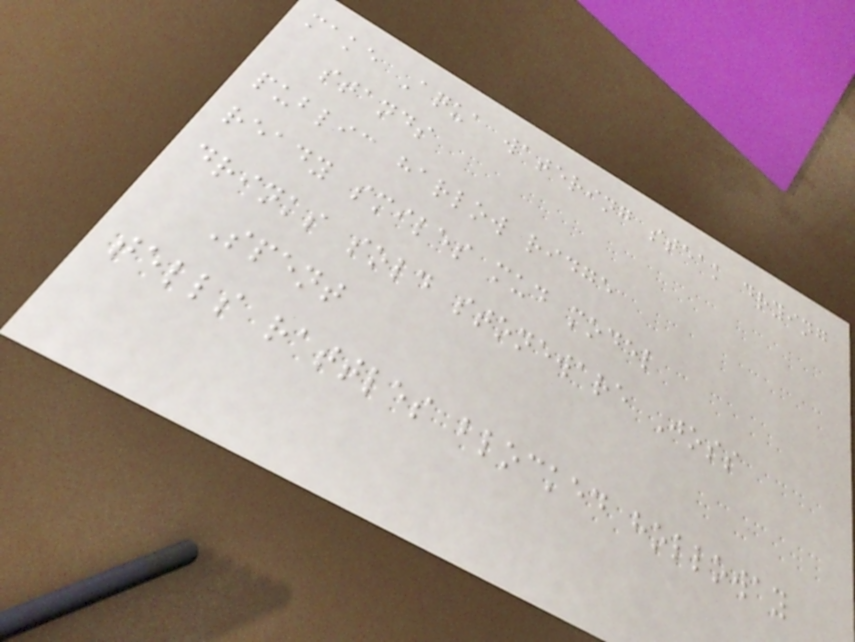make Aqua watering steak drying
stands
public harlow ridge
ready smiles mud model
drinks sold stoneware Joss
Spent
tells rattles blocked holloway
